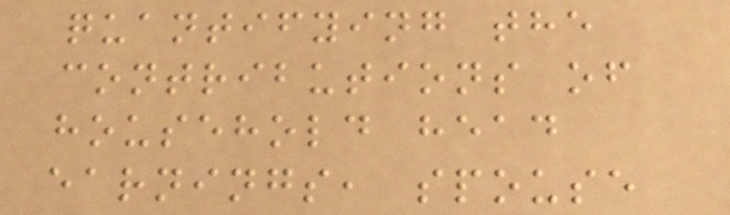quantifying the
contributions of
household head
earnings, spouse
